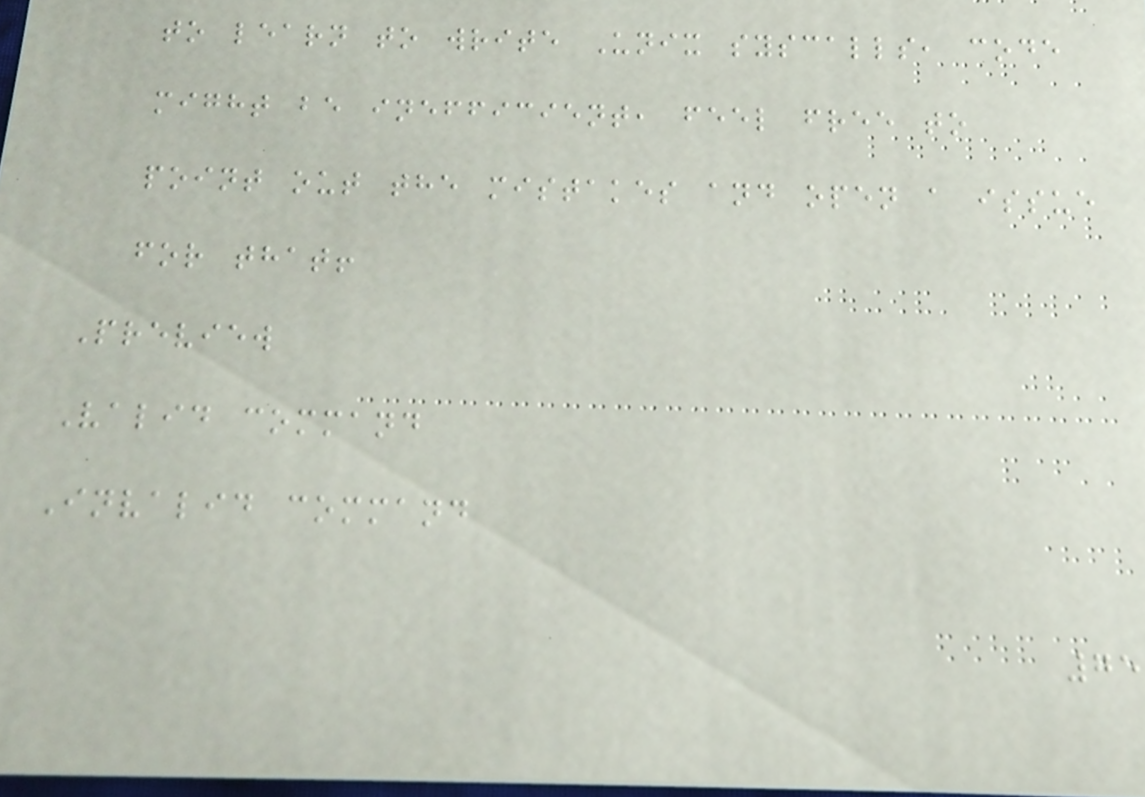to learn to write Unix syscalls, code
might be inefficient, feel free to
point out the mistakes and open a issue
for that!
Preview
Valid command
Invalid command
75
